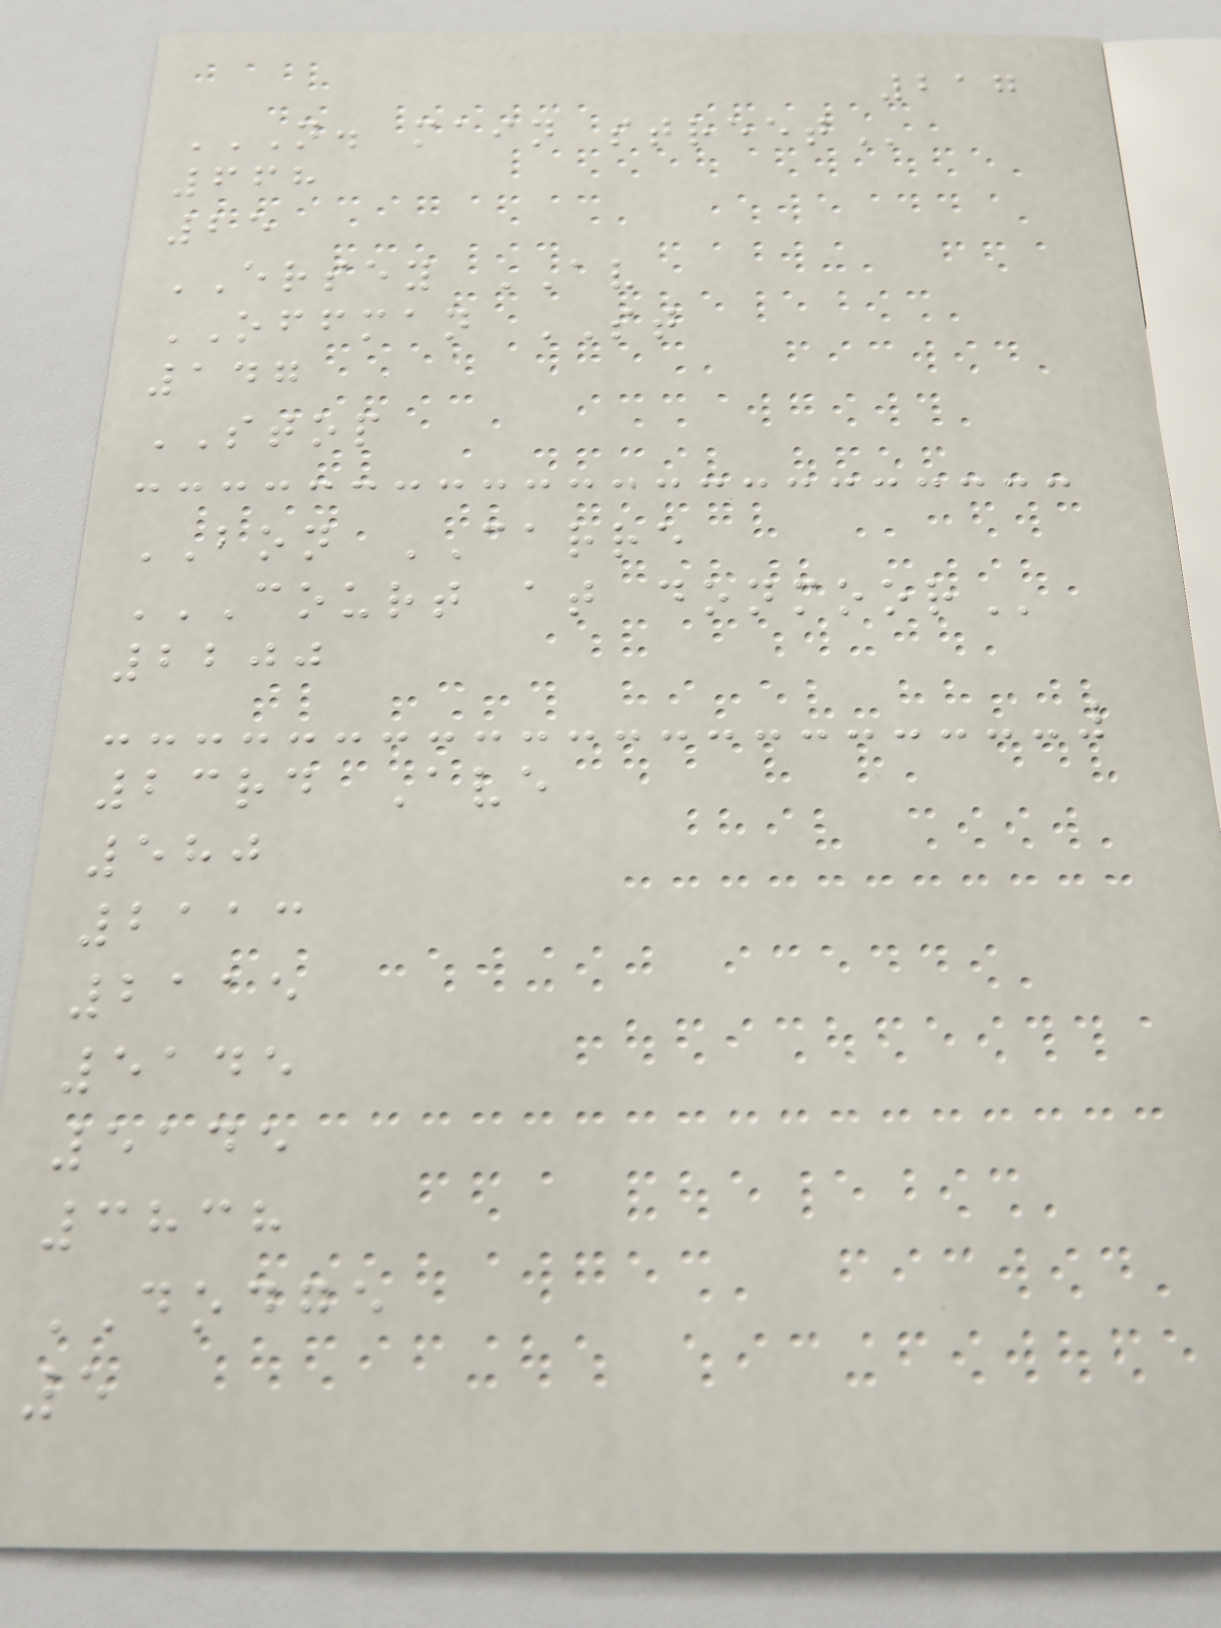217
N. MAIN STREET
668
25
ERSEY AV
OFFMAN ST
147
STOP
BON CARRE
COURT AT DONMOOR
2200
23rd Ave
580
2113
2115
5145
5145
3838
DODGE
5
